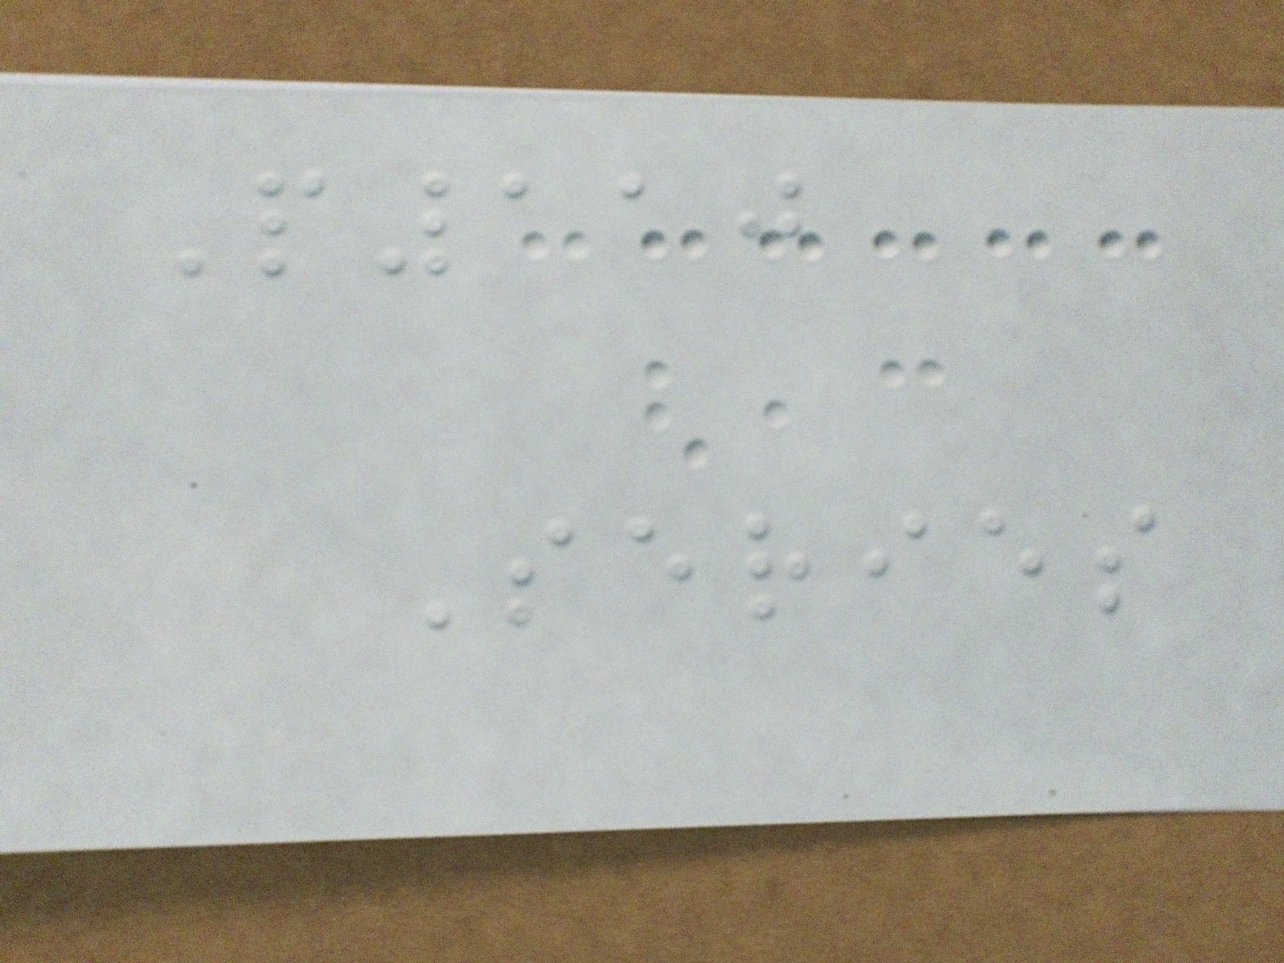P110
Series
